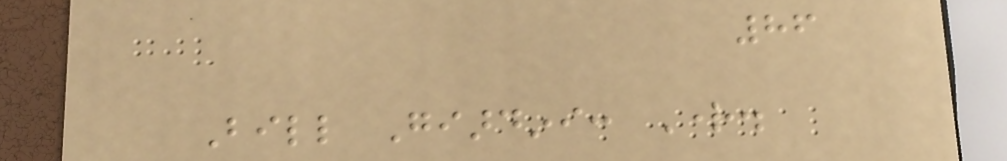86
Bill Giardini: Right.
